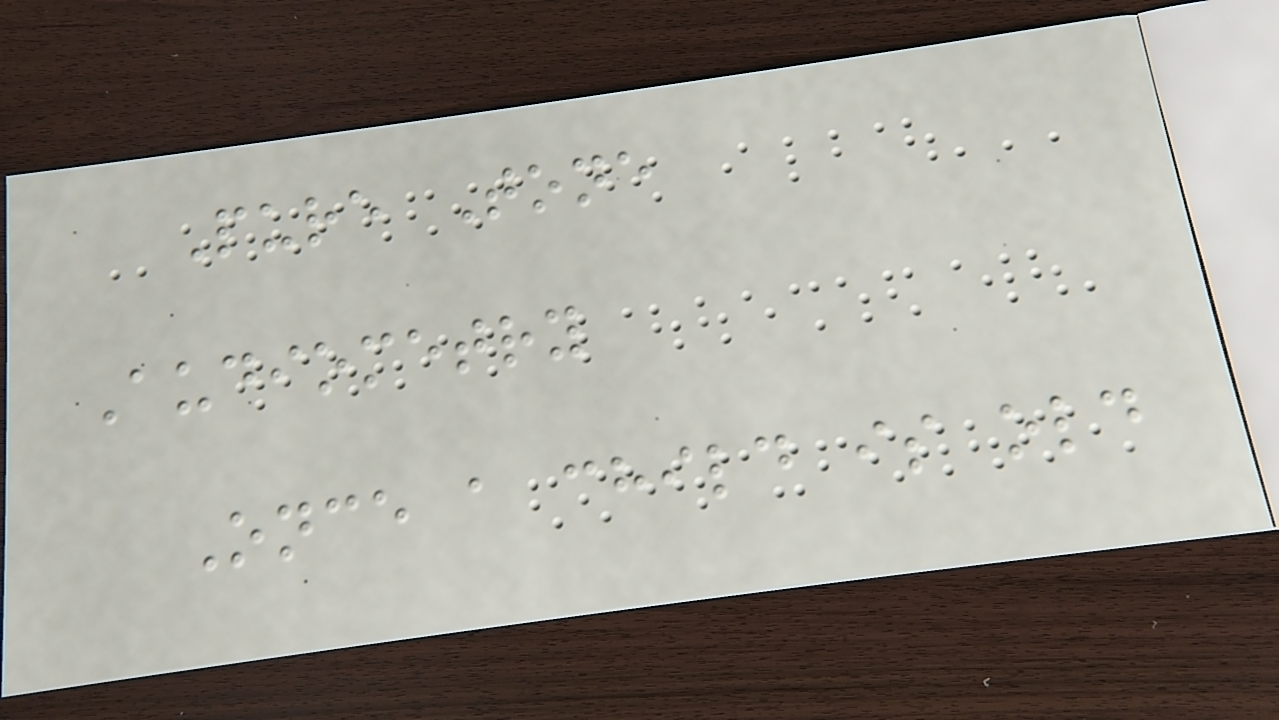Pure Tone
Audiometry
Once a child is old
